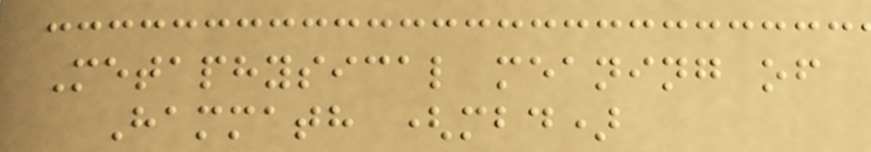Metaphysical meaning of
Hammath (mbd)
